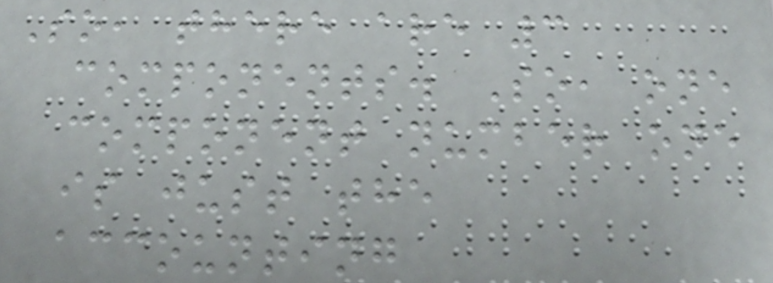So, there are 3
components. So, one
component number one
is just the
accounting
